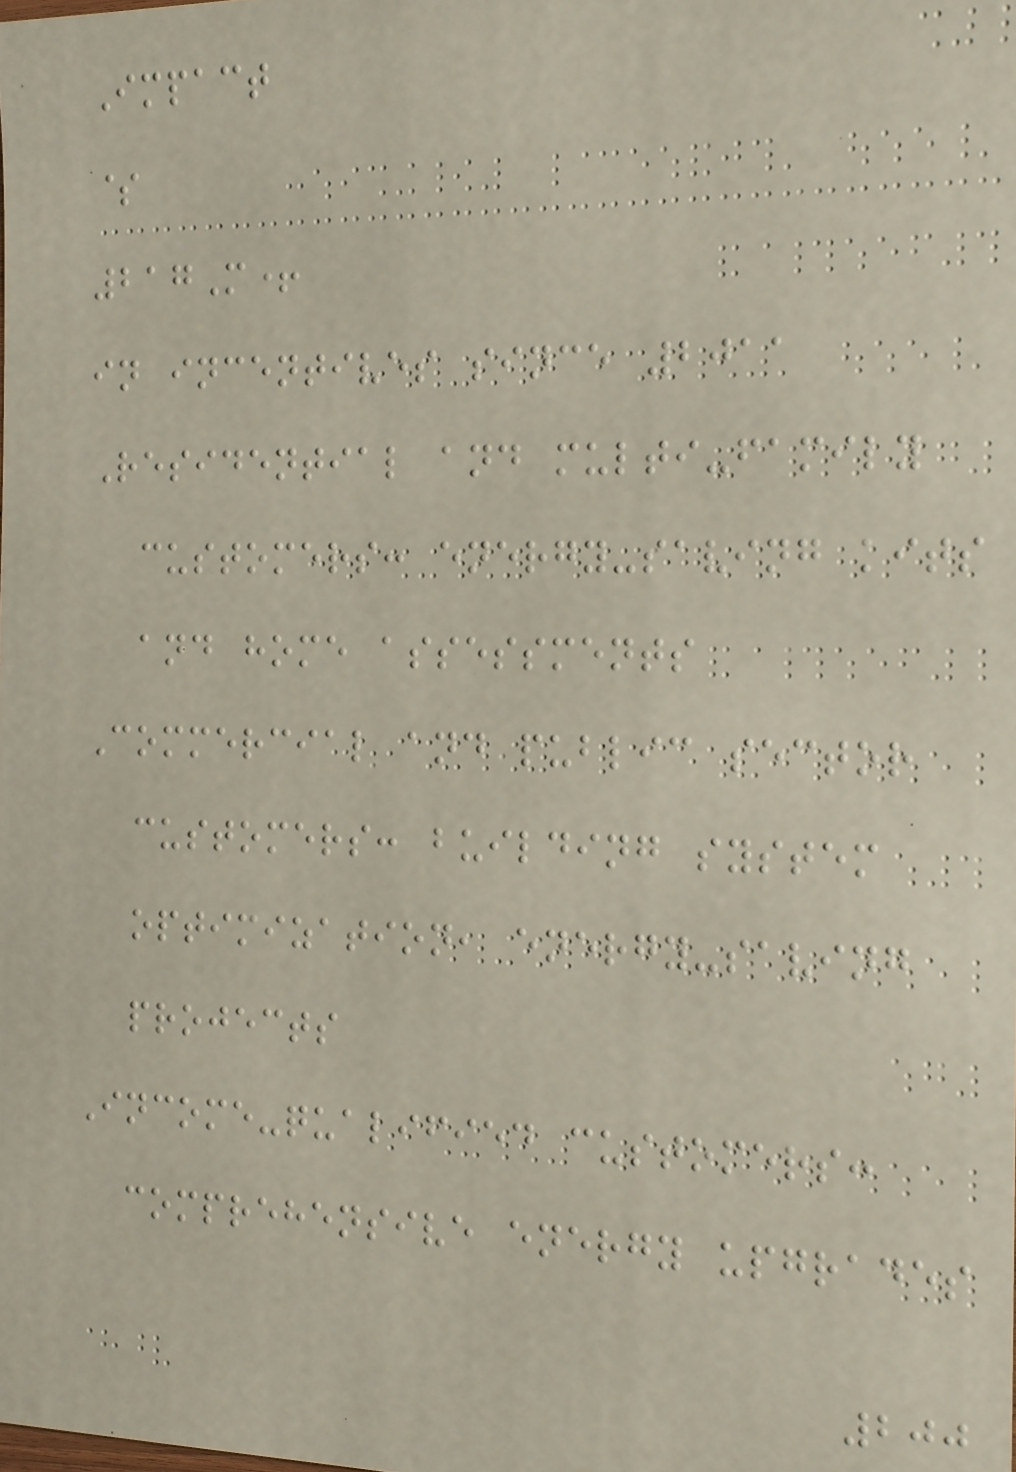Impact
$
217M+
in incentives since 2011
Residential and multi-family
customers: energy-saving kits
and home assessments
Commercial and public sector
customers: building system
optimization, energy-saving
projects
Income-qualified customers:
comprehensive energy upgrades
200
